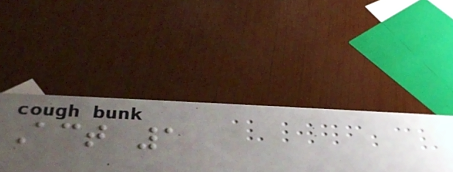Act 1
